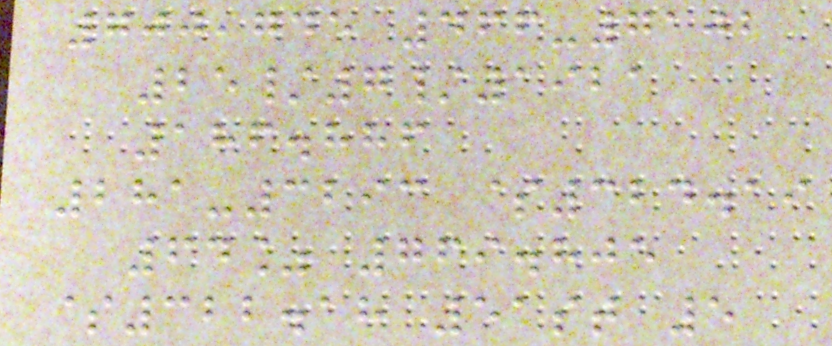700,745 466-7102
25/7/1921
186.886
281-3293 $324.19
64% 769.805
$322.18 51st 5
